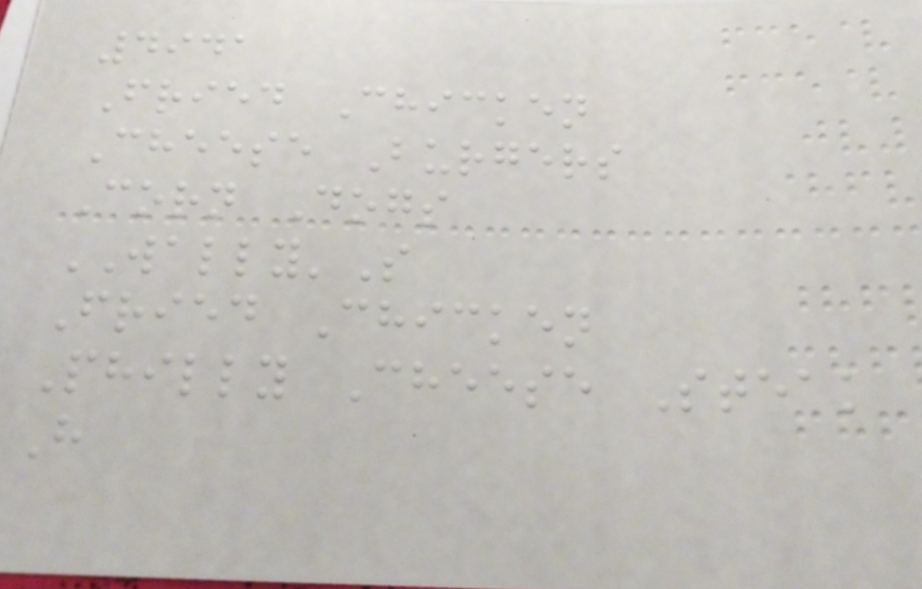4941
Fried Chicken
Cheese Burgers
Corn Dogs
WALLY'S
Fried Chicken
Philly Cheese Steak
H
